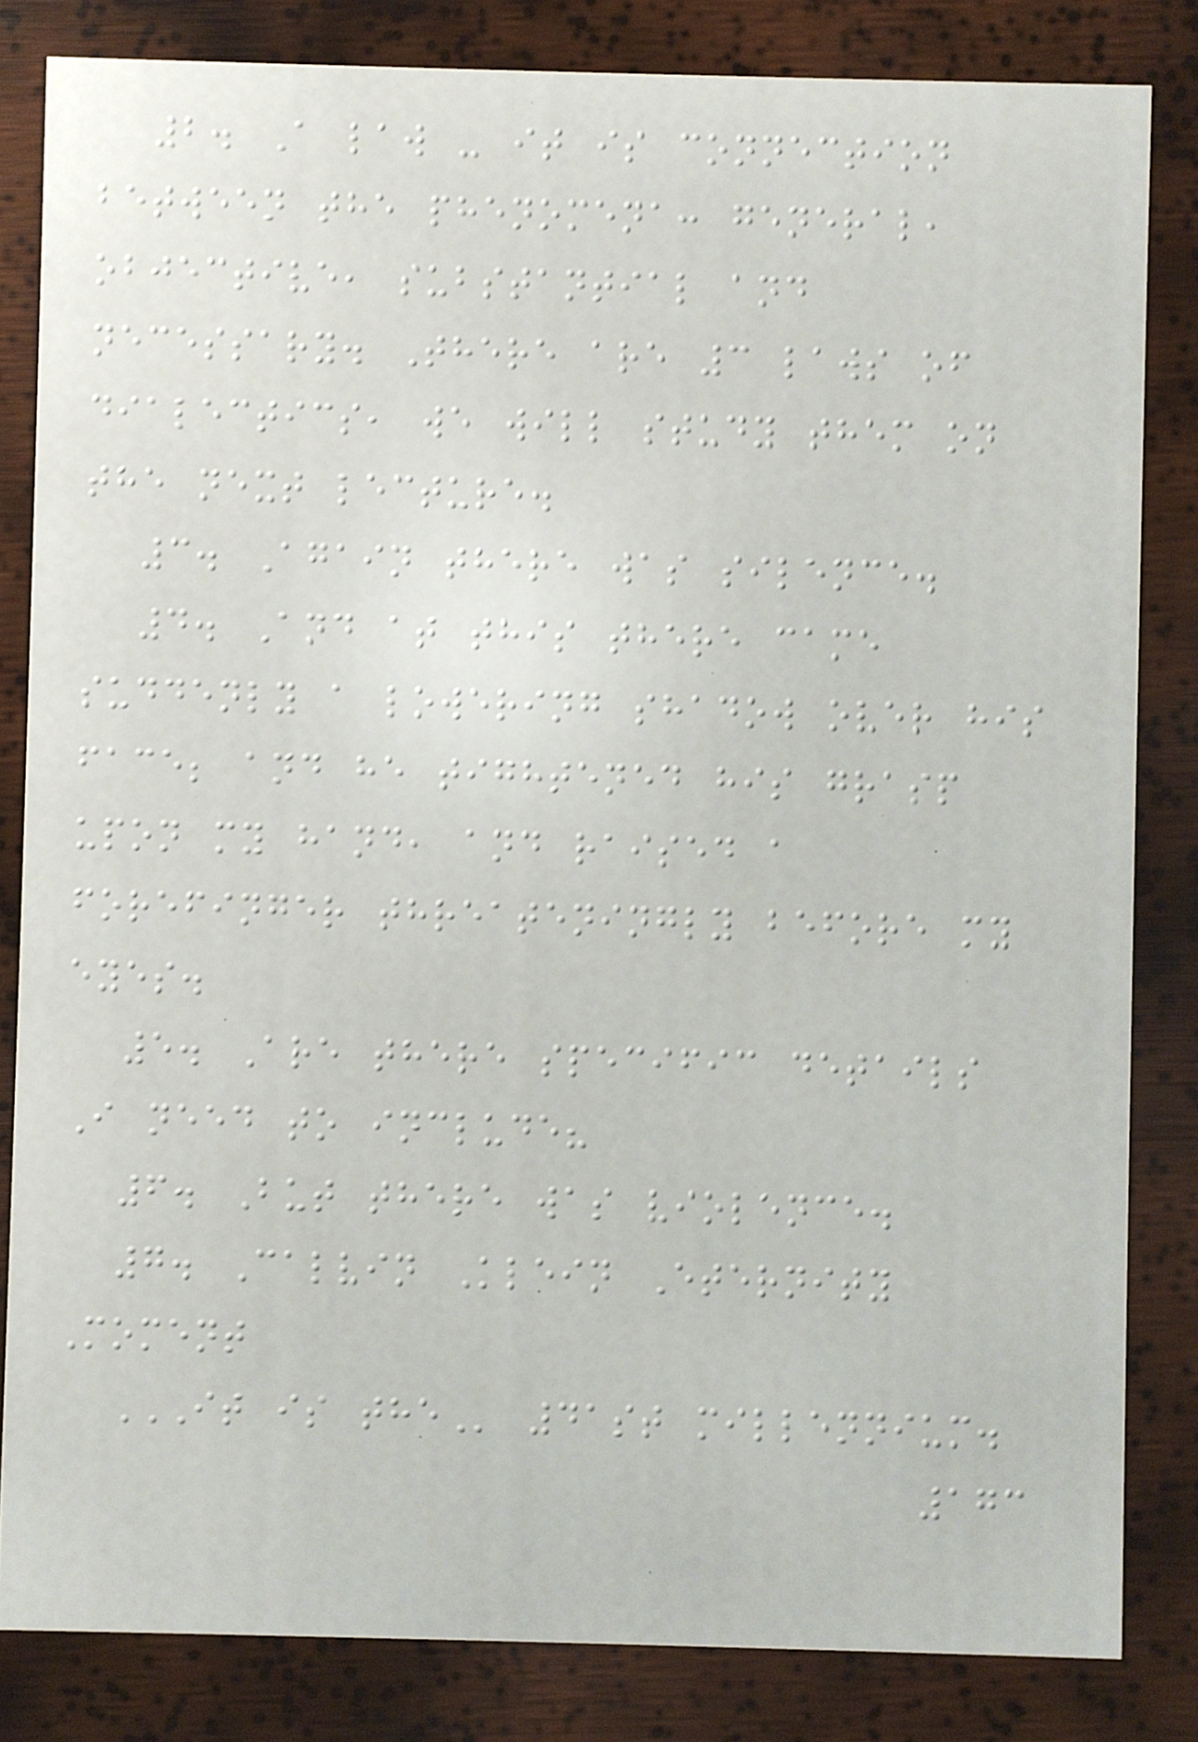2. A law - it is connection
between the phenomena: general,
objective, substantial and
necessary. There are 3 laws of
dialectics, we will study them on
the next lecture.
3. Again there was silence.
4. And at this there came
suddenly a lowering shadow over his
face; and he tightened his grasp
upon my hand, and raised a
forefinger threateningly before my
eyes.
5. Are there specific details
I need to include?
6. But there was violence.
7. Calvin Klein Eternity
Moment
IT IS THE 41st millennium.
173
